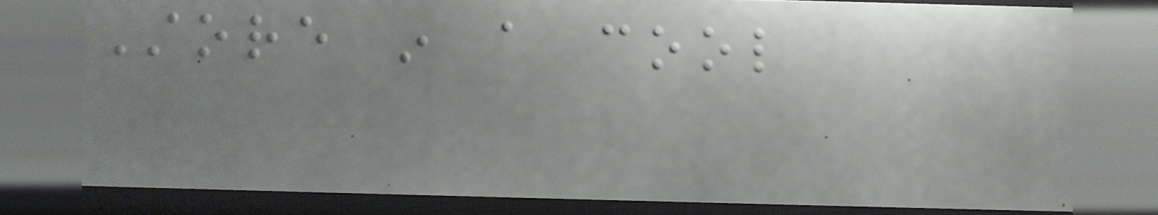Store in a cool
